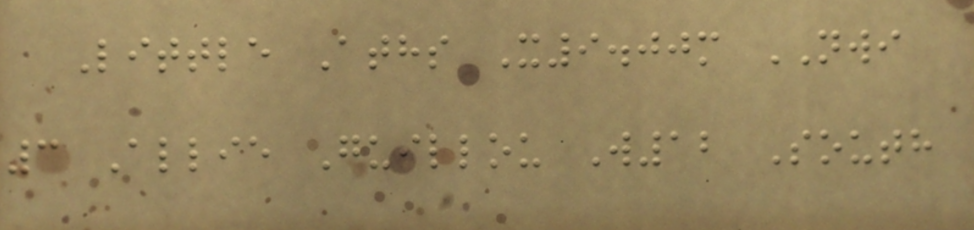Little Aths X9.00m NWI
3 Allie Guillou W12 South
